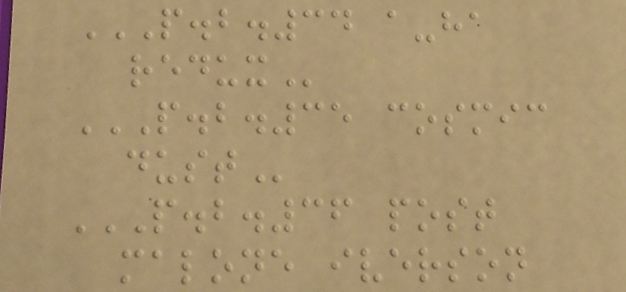P.B.34 A-HA
REDUX
P.B.35 COSMIC
DUST
P.B.36 POST
MALONE IVERSON
